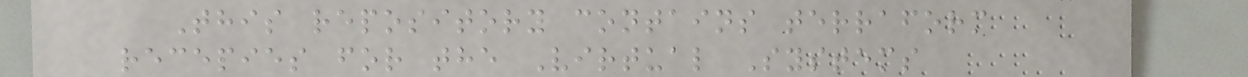This repository contains terraform
recepies for the Virtual Systems
